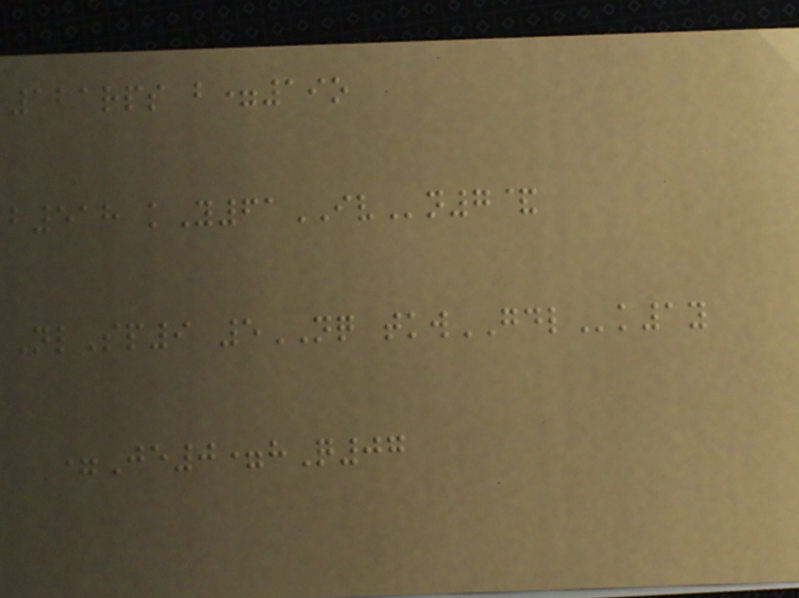121rps b=19o
b518 kY61IVn7&
NlSp9 5NQ tkwGDLk1y
=Je0=hQ07
